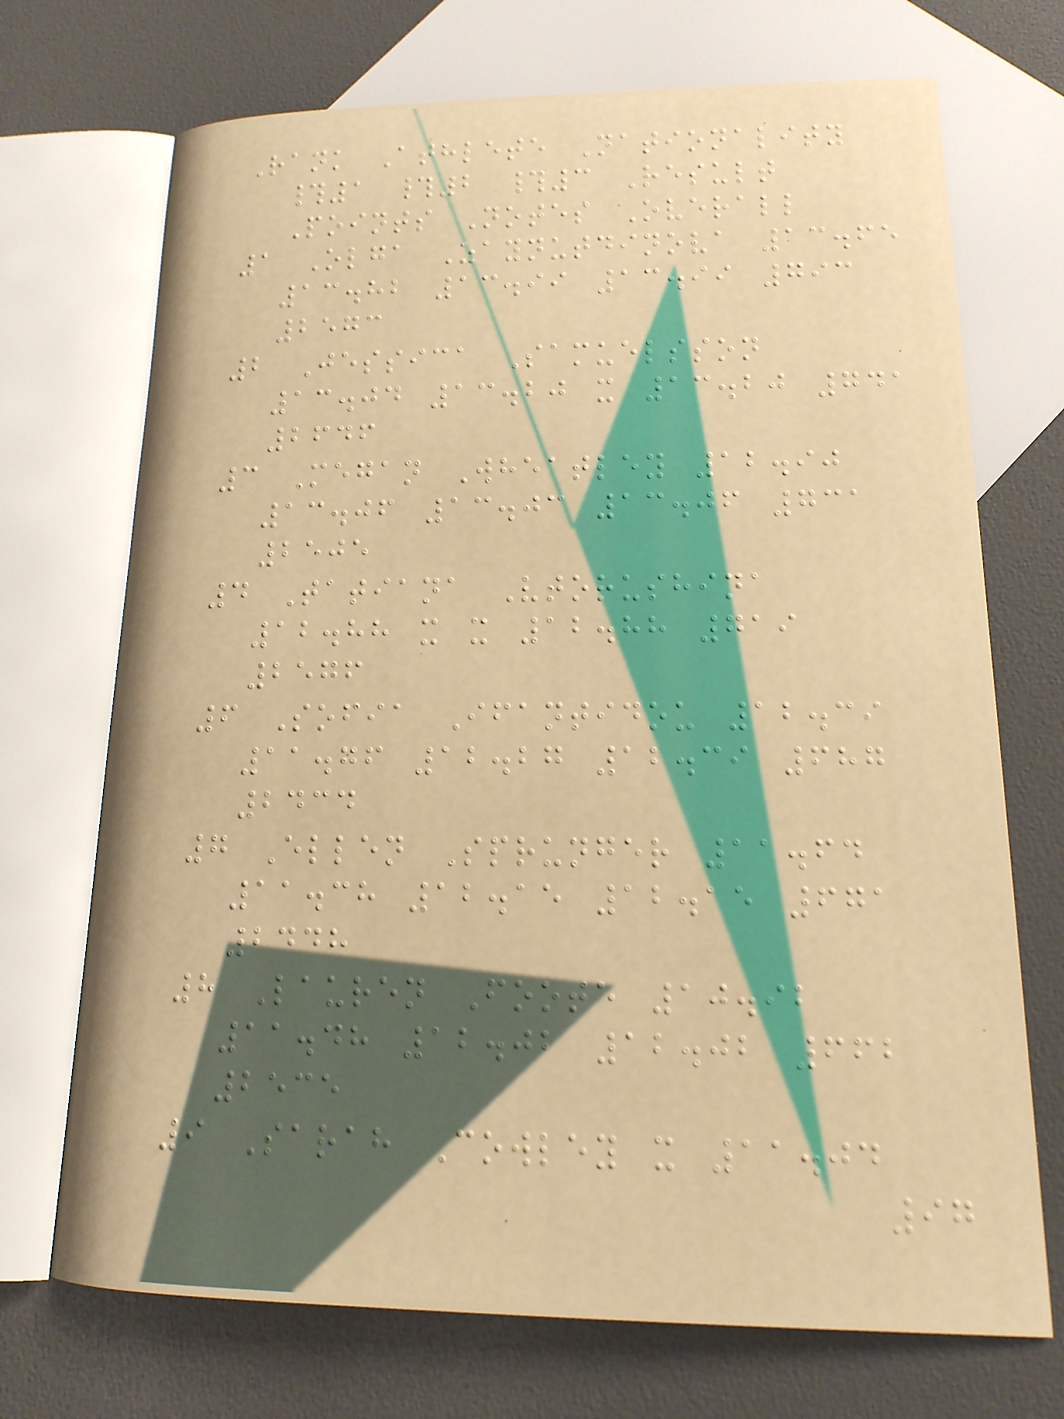Rank Athlete Nationality
#1 #2 #3 Result
Points Notes Overall
1 Olga Zaynutdinova 13.65
13.82 13.99 13.99 793
2573
2 Jessica Samuelsson
13.04 13.20 x 13.20 741
2646
3 Megan Wheatley 12.90
13.06 13.03 13.06 731
2505
4 Tatiana Vtorushina
12.88 x x 12.88 719
2576
6 Sofia Ifantidou 12.39
11.76 12.27 12.39 687
2434
7 Ellen Sprunger 11.64
11.38 12.15 12.15 671
2448
8 Lauren Foote 10.92
11.48 12.02 12.02 662
2535
9 Sarah Cowley x 11.04
97
